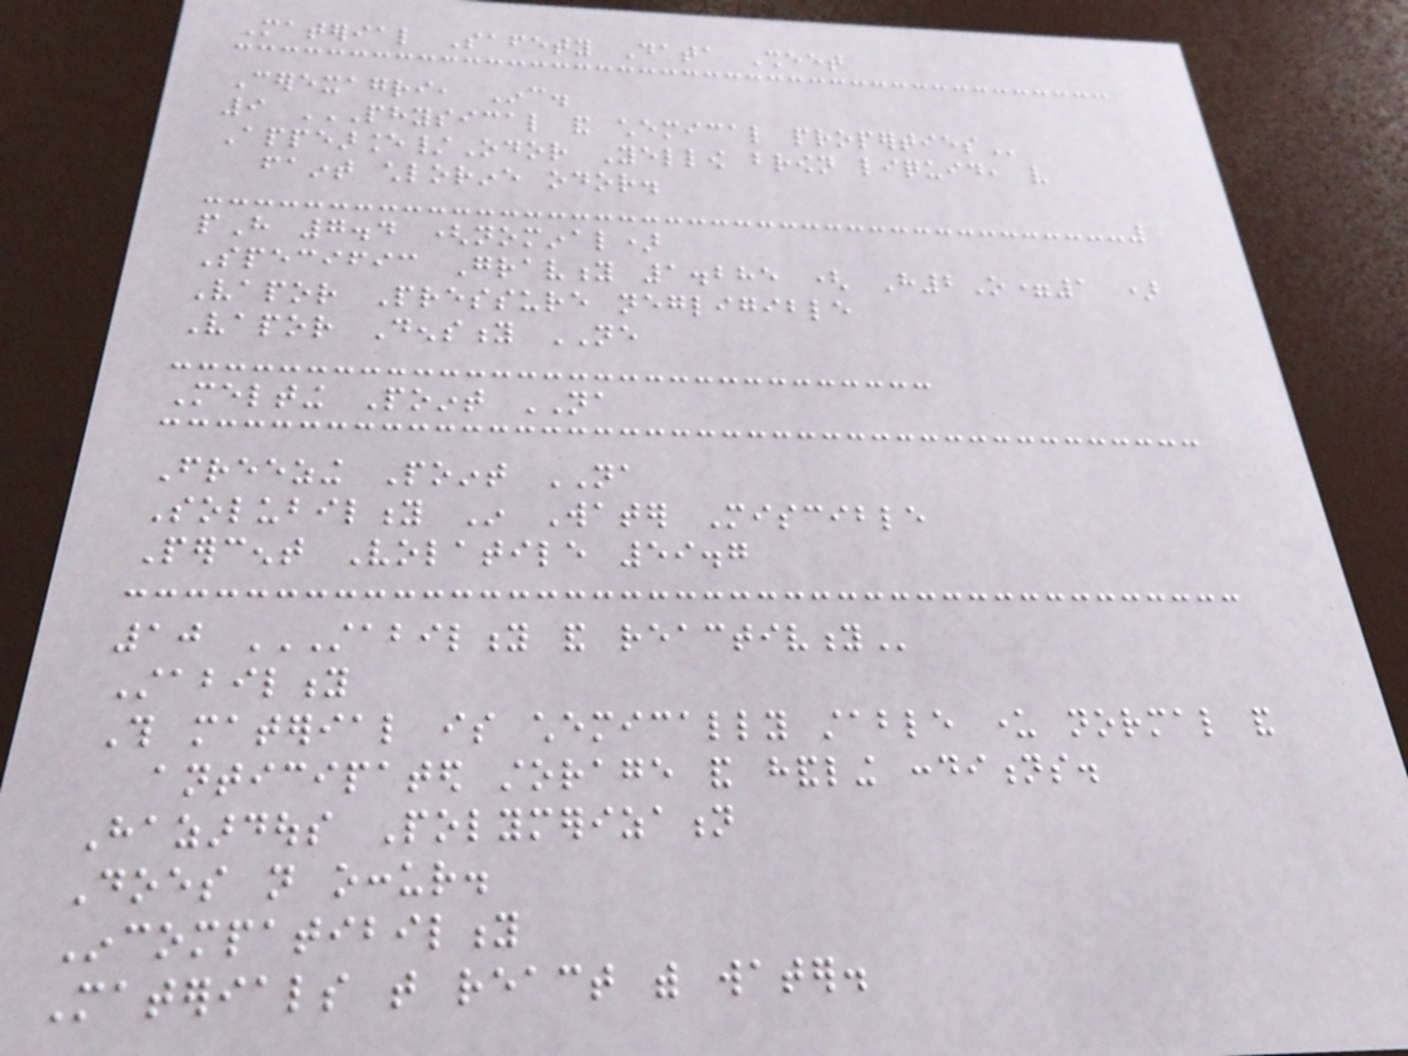Material Safety Data Sheet
Cerexagri, Inc.
9 PHYSICAL AND CHEMICAL PROPERTIES
Appearance/Odor Yellow brown liquid, very
faint chlorine odor.
pH 7.4 (nominal)
Specific Gravity 1.285 ( H2O=1 )
Vapor Pressure negligible
Vapor Density NE
Melting Point NA
Freezing Point NA
Solubility In Water Miscible
Percent Volatile 59.7
10 STABILITY AND REACTIVITY
Stability
This material is chemically stable under normal and
anticipated storage and handling conditions.
Hazardous Polymerization
Does not occur.
Incompatibility
Materials that react with water.
